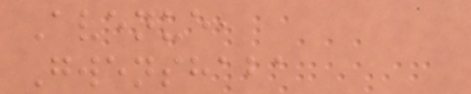Avenue,
Gwenshaba
